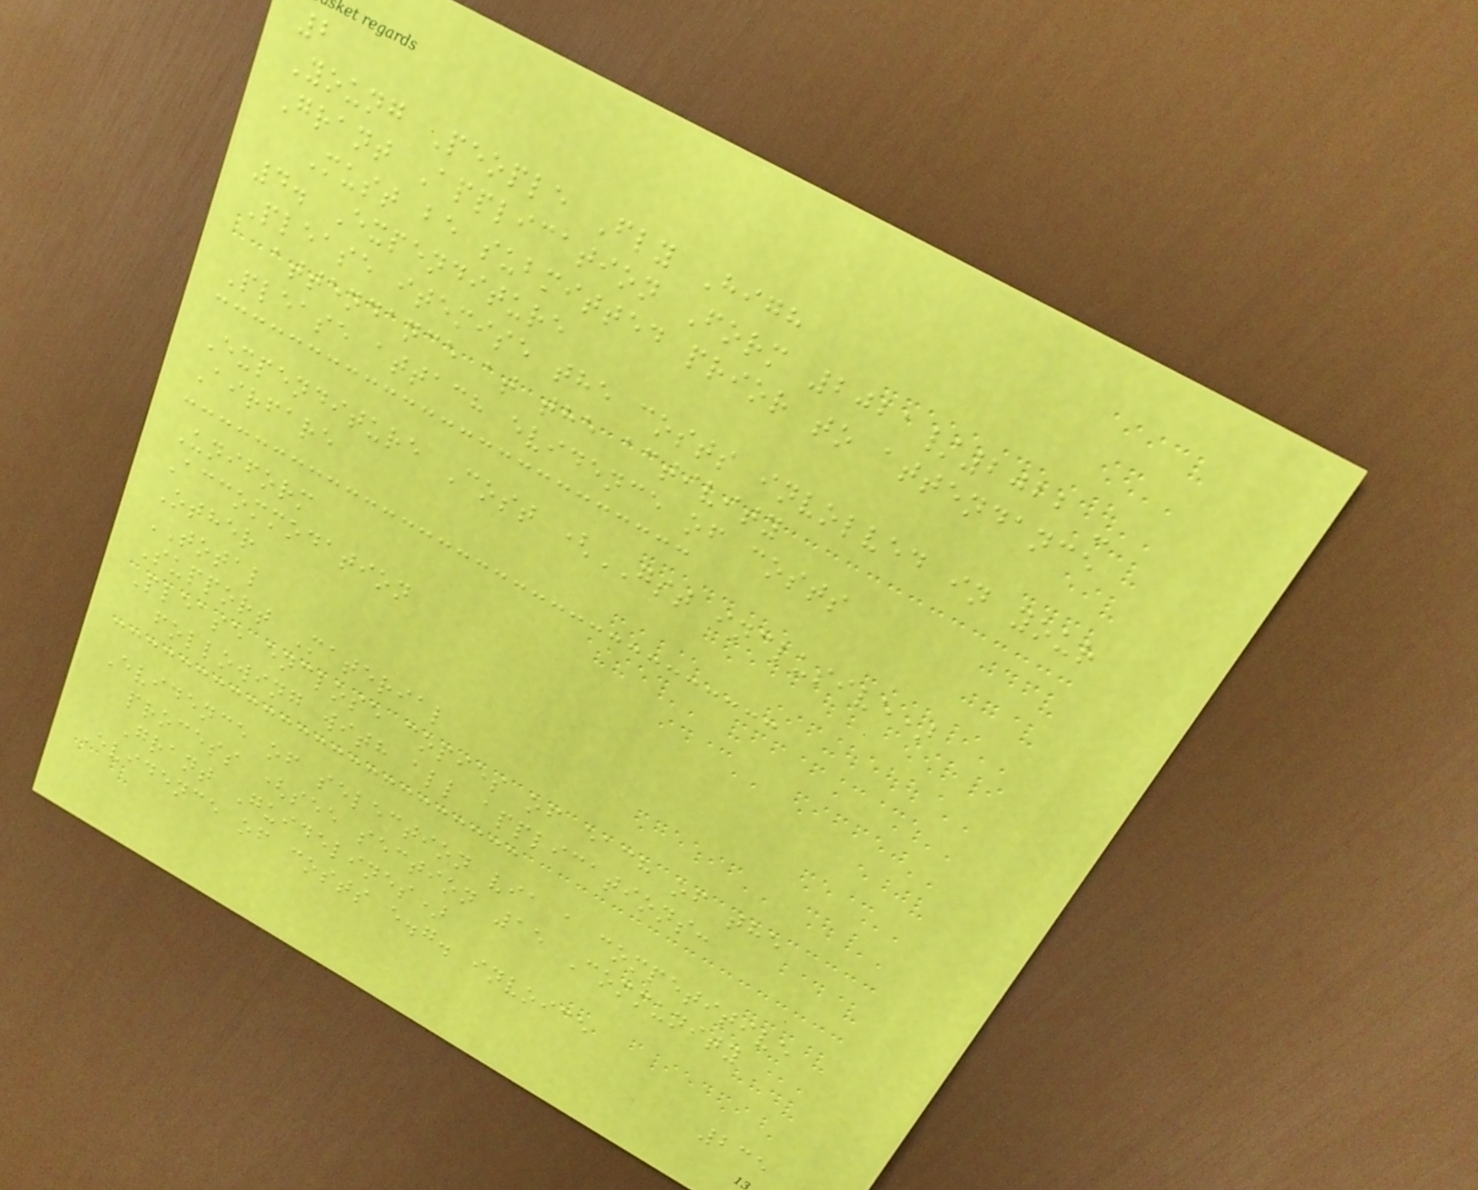2
Young People Fly High
Grant Application Form 2021/2022 -
Must be submitted prior to attendance
4. Expenditure
Please itemise the costs involved in your
attendance at the activity
Please attach evidence of costs
Expenditure Cost (GST inclusive)
Airfare
Uniform
Accommodation
Other
TOTAL
Support Material
Please enclose copies of each of the
following with all applications:
Evidence of selection via a competitive
process (see section 15 Community
Grant Guidelines)
Evidence of costs e.g. invoice
235
